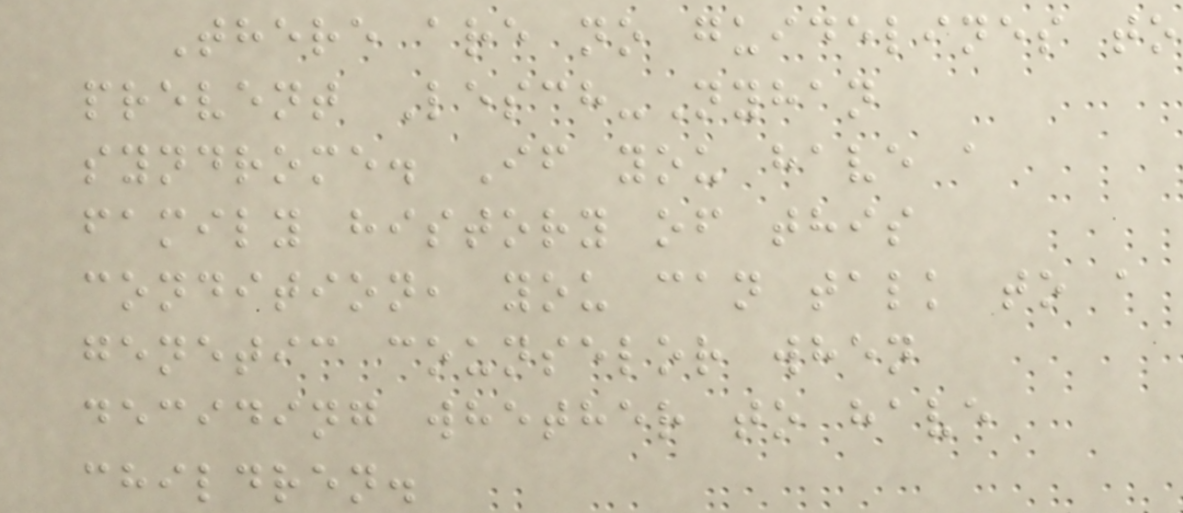There are no guidelines to
prevent Lesch-Nyhan
syndrome. If you have a
family history of this
condition, you can talk to a
genetic counselor when
deciding whether to have
children.
